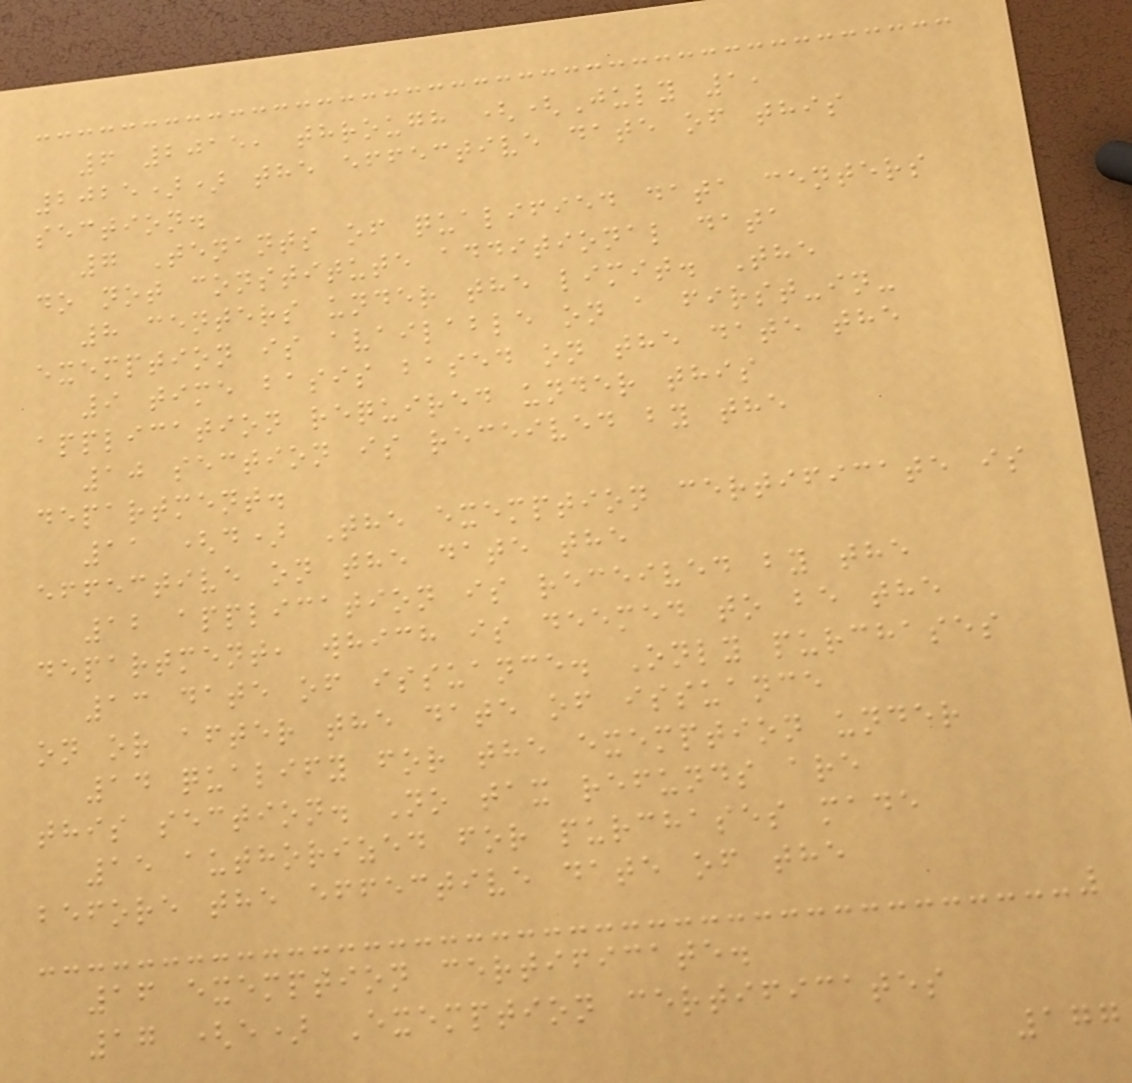6 2015, through ((July 1,
2025)) the effective date of this
section.
7 Tenants of qualified data centers
do not constitute additional data
8 centers under the limit. The
exemption is available on a first-in-
9 time basis based on the date the
application required under this
10 section is received by the
department.
11 (d) The exemption certificate is
effective on the date the
12 application is received by the
department, which is deemed to be the
13 date of issuance. Only purchases
on or after the date of issuance
14 qualify for the exemption under
this section. No tax refunds are
15 authorized for purchases made
before the effective date of the
16 exemption certificate.
17 (e) Exemption certificates
177
